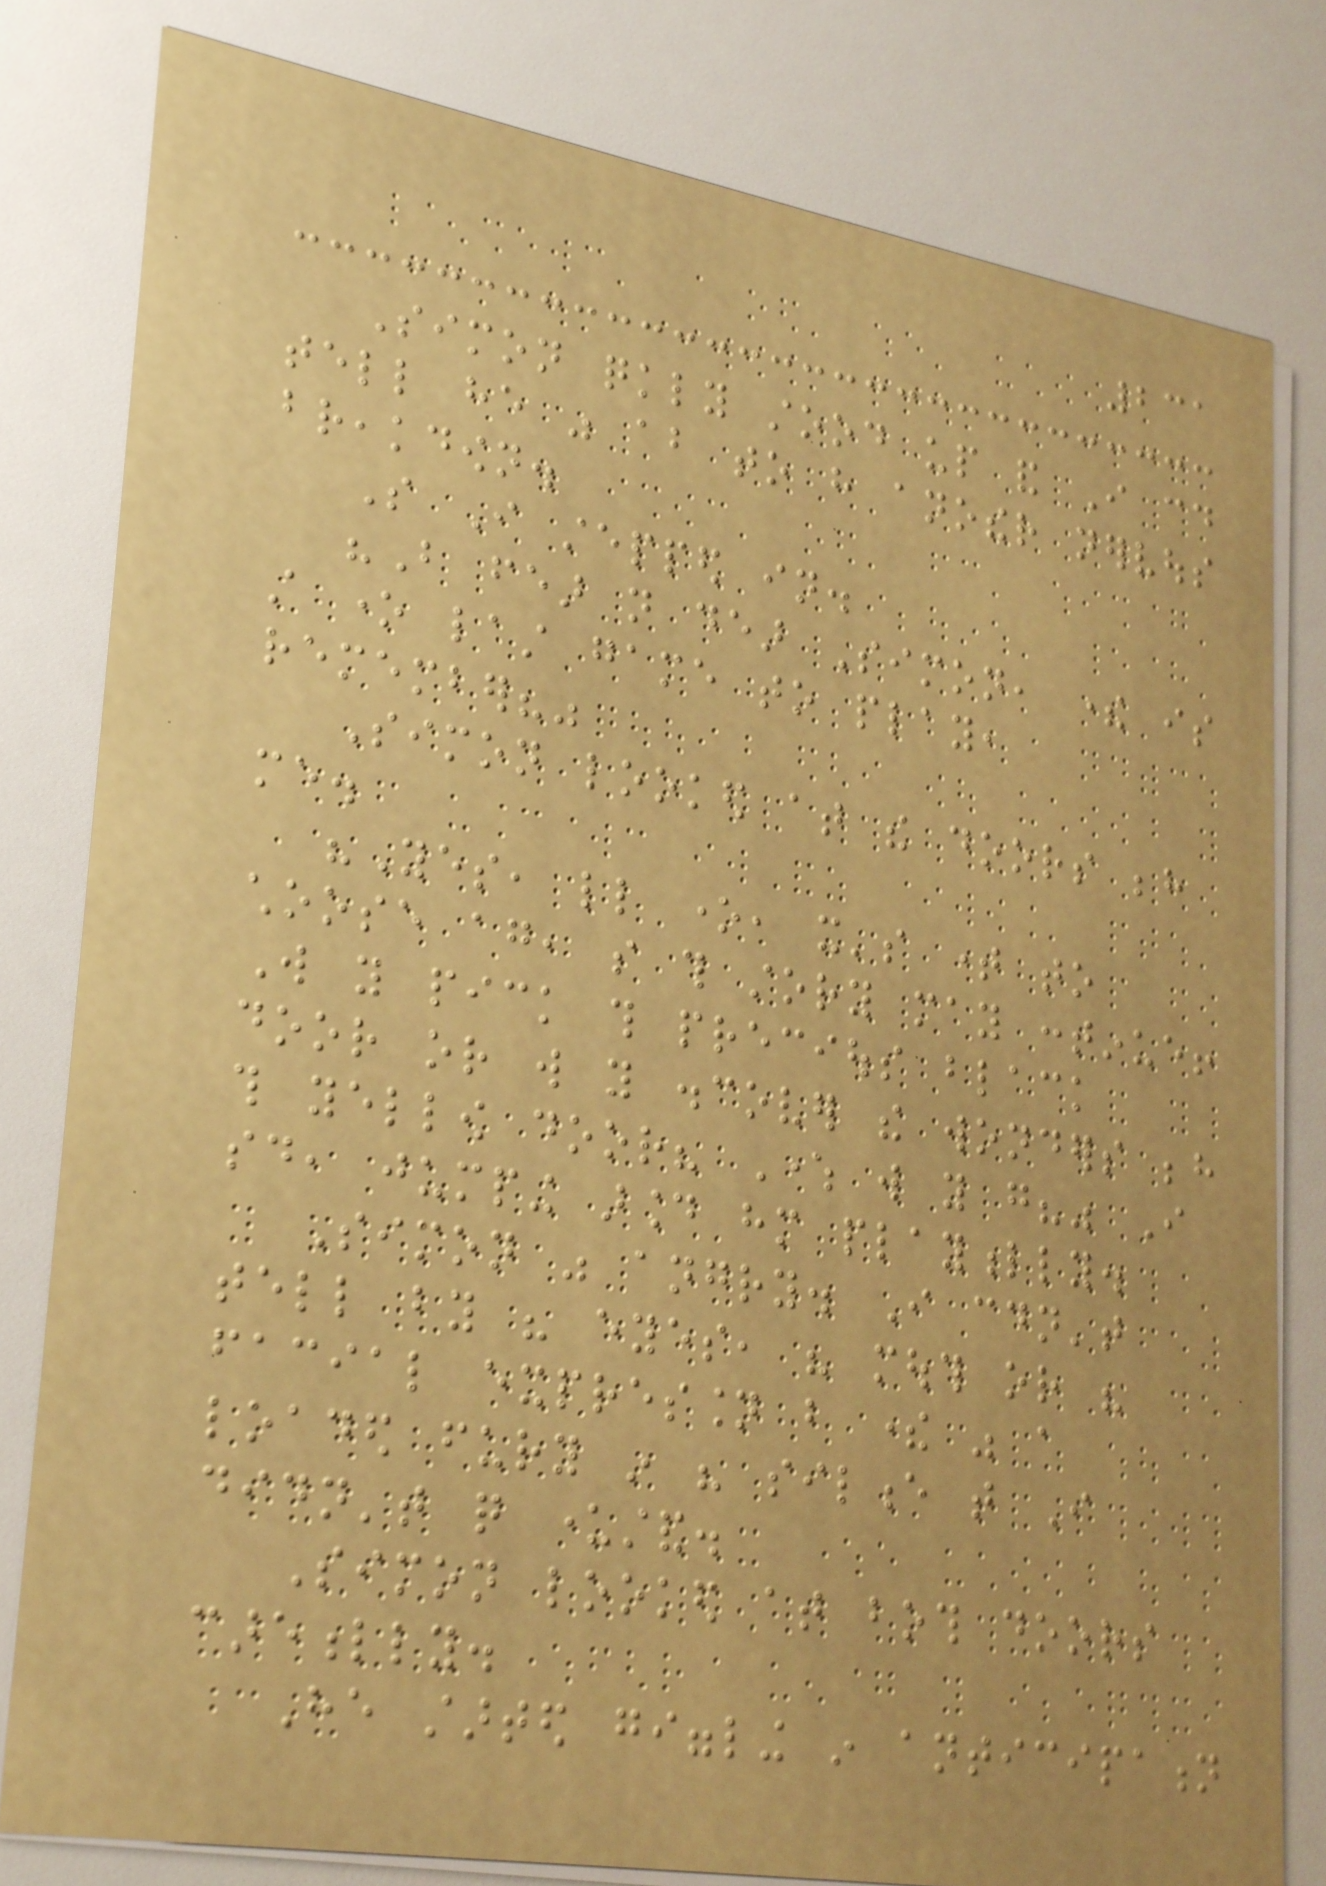231
Simon quickly stood up and I could
tell he was about to have another nervous
breakdown.
So I stepped in.
"But fear not dear Simon, there is
still one last game to play,
remember?"
Simon looked at the doors behind
me.
"Yes, little one, it's time to
choose again, so this story may continue!
Will you pick this precious black
door or will you discover the wonders behind
this yellow door? Where will you go?" I
said, jumping around him playfully.
Simon was angry. I couldn't
tell by his eyes, his mouth or his
facial expression but there was a
loaded fury in his silence that I
didn't quite understand.
Simon looked at both doors
carefully.
He started giggling in anticipation
